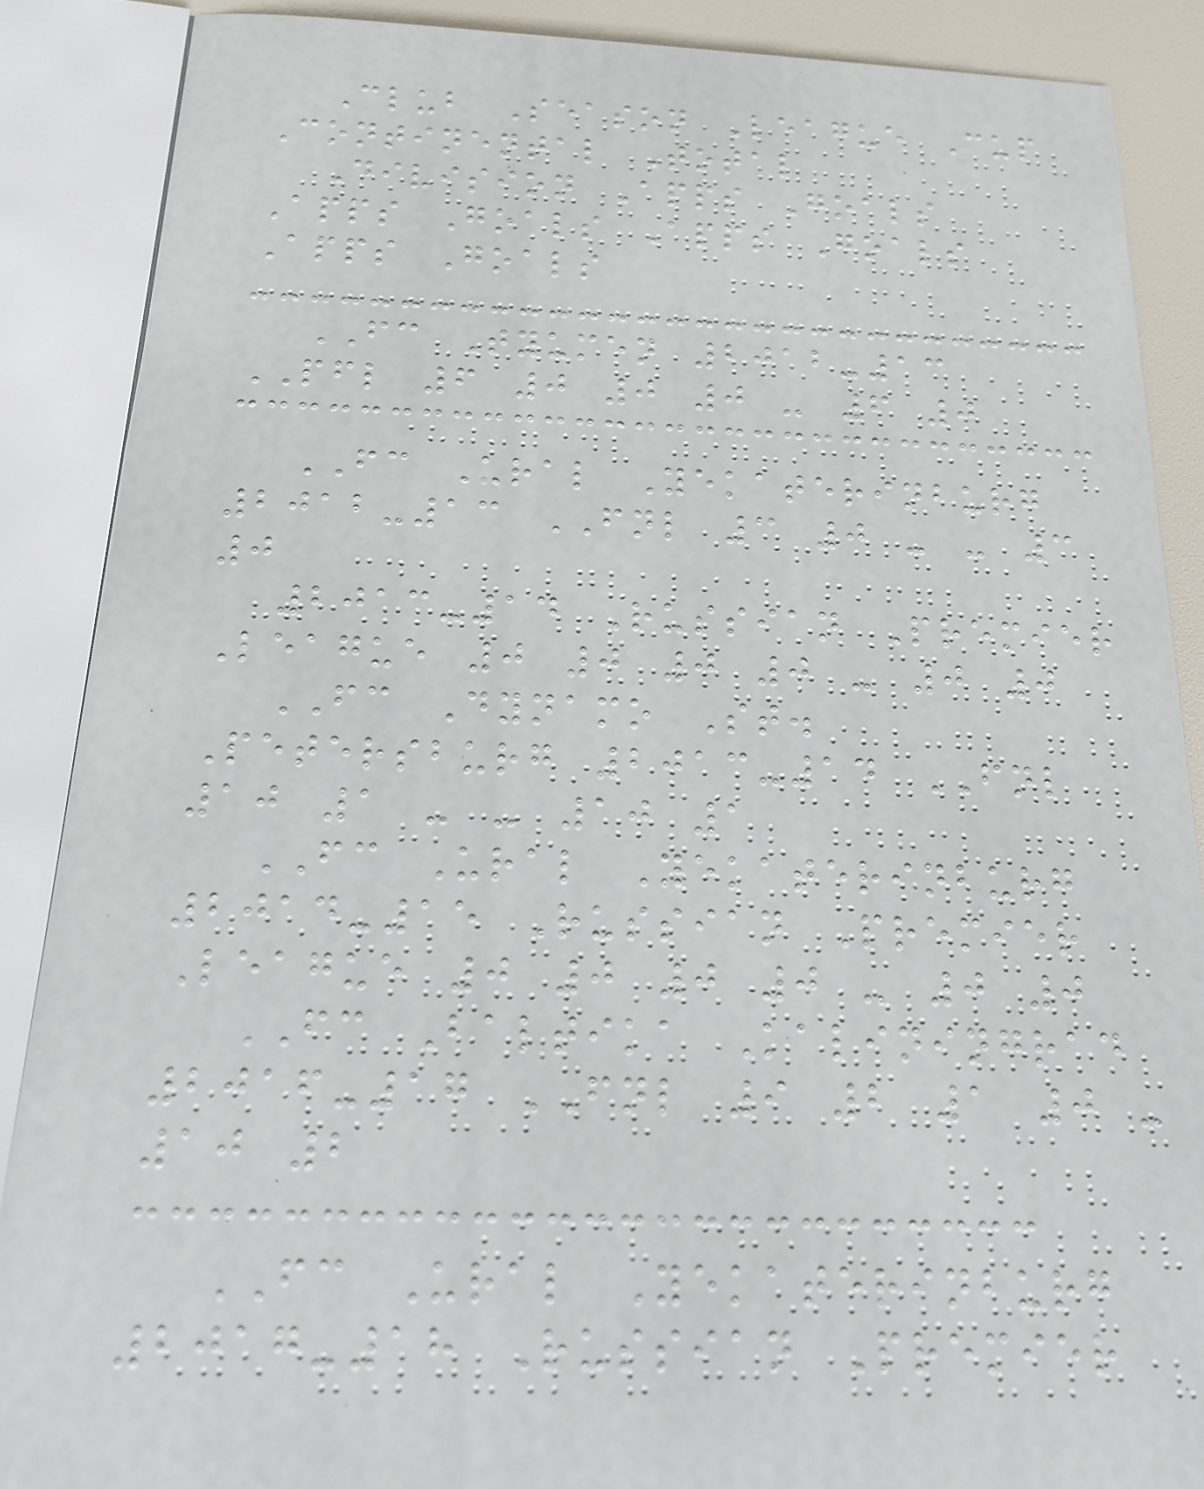Club Season League Cup
Continental Total
Division Apps Goals
Apps Goals Apps Goals
Apps Goals
FC Tyumen 2012-13
PFL 6 0 0 0 - 6 0
FC Ural Yekaterinburg
2012-13 FNL 3 0 - - 3
0
2013-14 Russian Premier
League 0 0 0 0 - 0 0
FC Dynamo St.
Petersburg 2013-14 FNL
10 1 - - 10 1
FC Ural Yekaterinburg
2014-15 Russian Premier
League 0 0 0 0 - 0 0
FC Baltika Kaliningrad
2016-17 FNL 9 2 1 0 -
10 2
FC Ural Yekaterinburg
2017-18 Russian Premier
